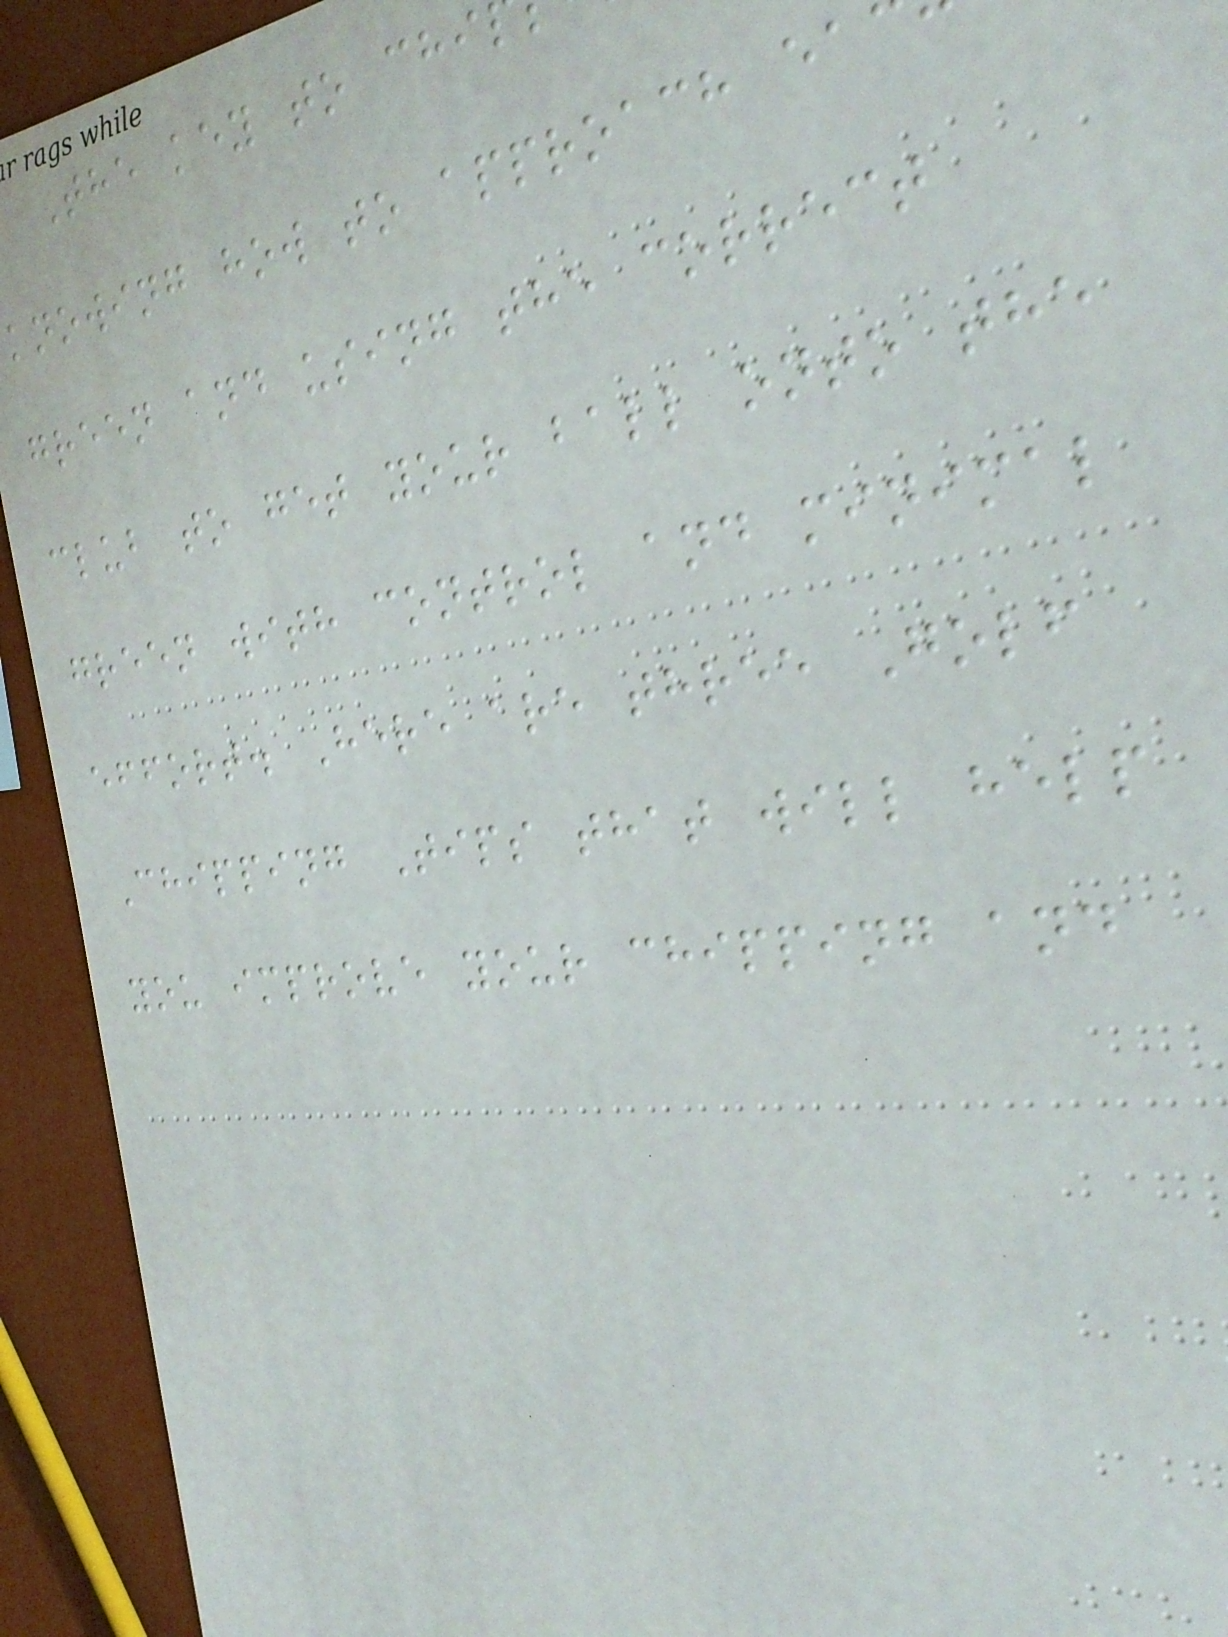The key to chi
knowing how to approach ea
green and using the correct
club to get your ball onto the
green with control and minimal
effort. Here are three Golf
Chipping Tips that will help
you improve your chipping and
